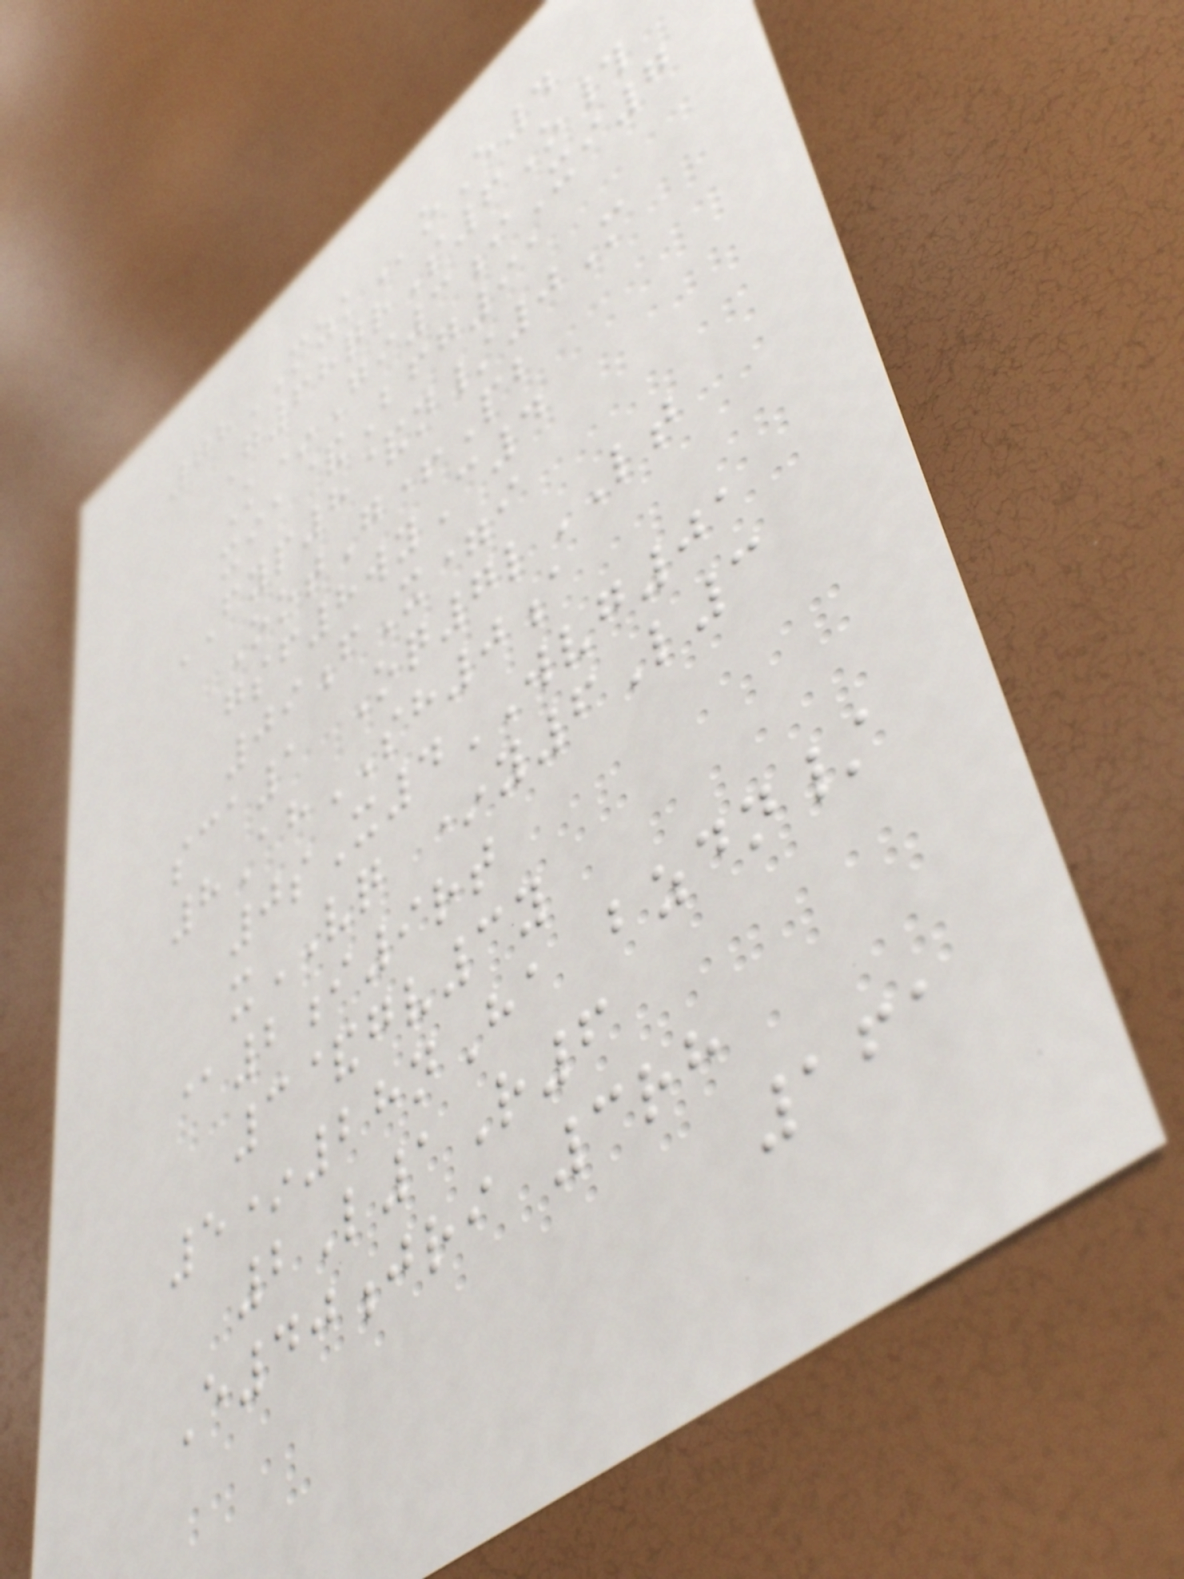78MZKoE4
G68qrS6O#
K*Gi3iXi7
xia&Bfg91
FYP8&n/0M
OotG+Pb
gsf8wyC4
09fX=i
sca1 Oq7lLT
8AhSH0a
0sX4WVG01
xVQ *y6L3
@2i9rt
3&gv3y
5*28nHa bzdn/
2L1R6
E40jri 3rh
161
